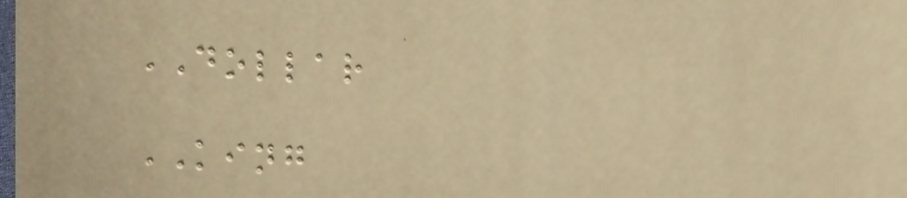DOLLAR
KING
